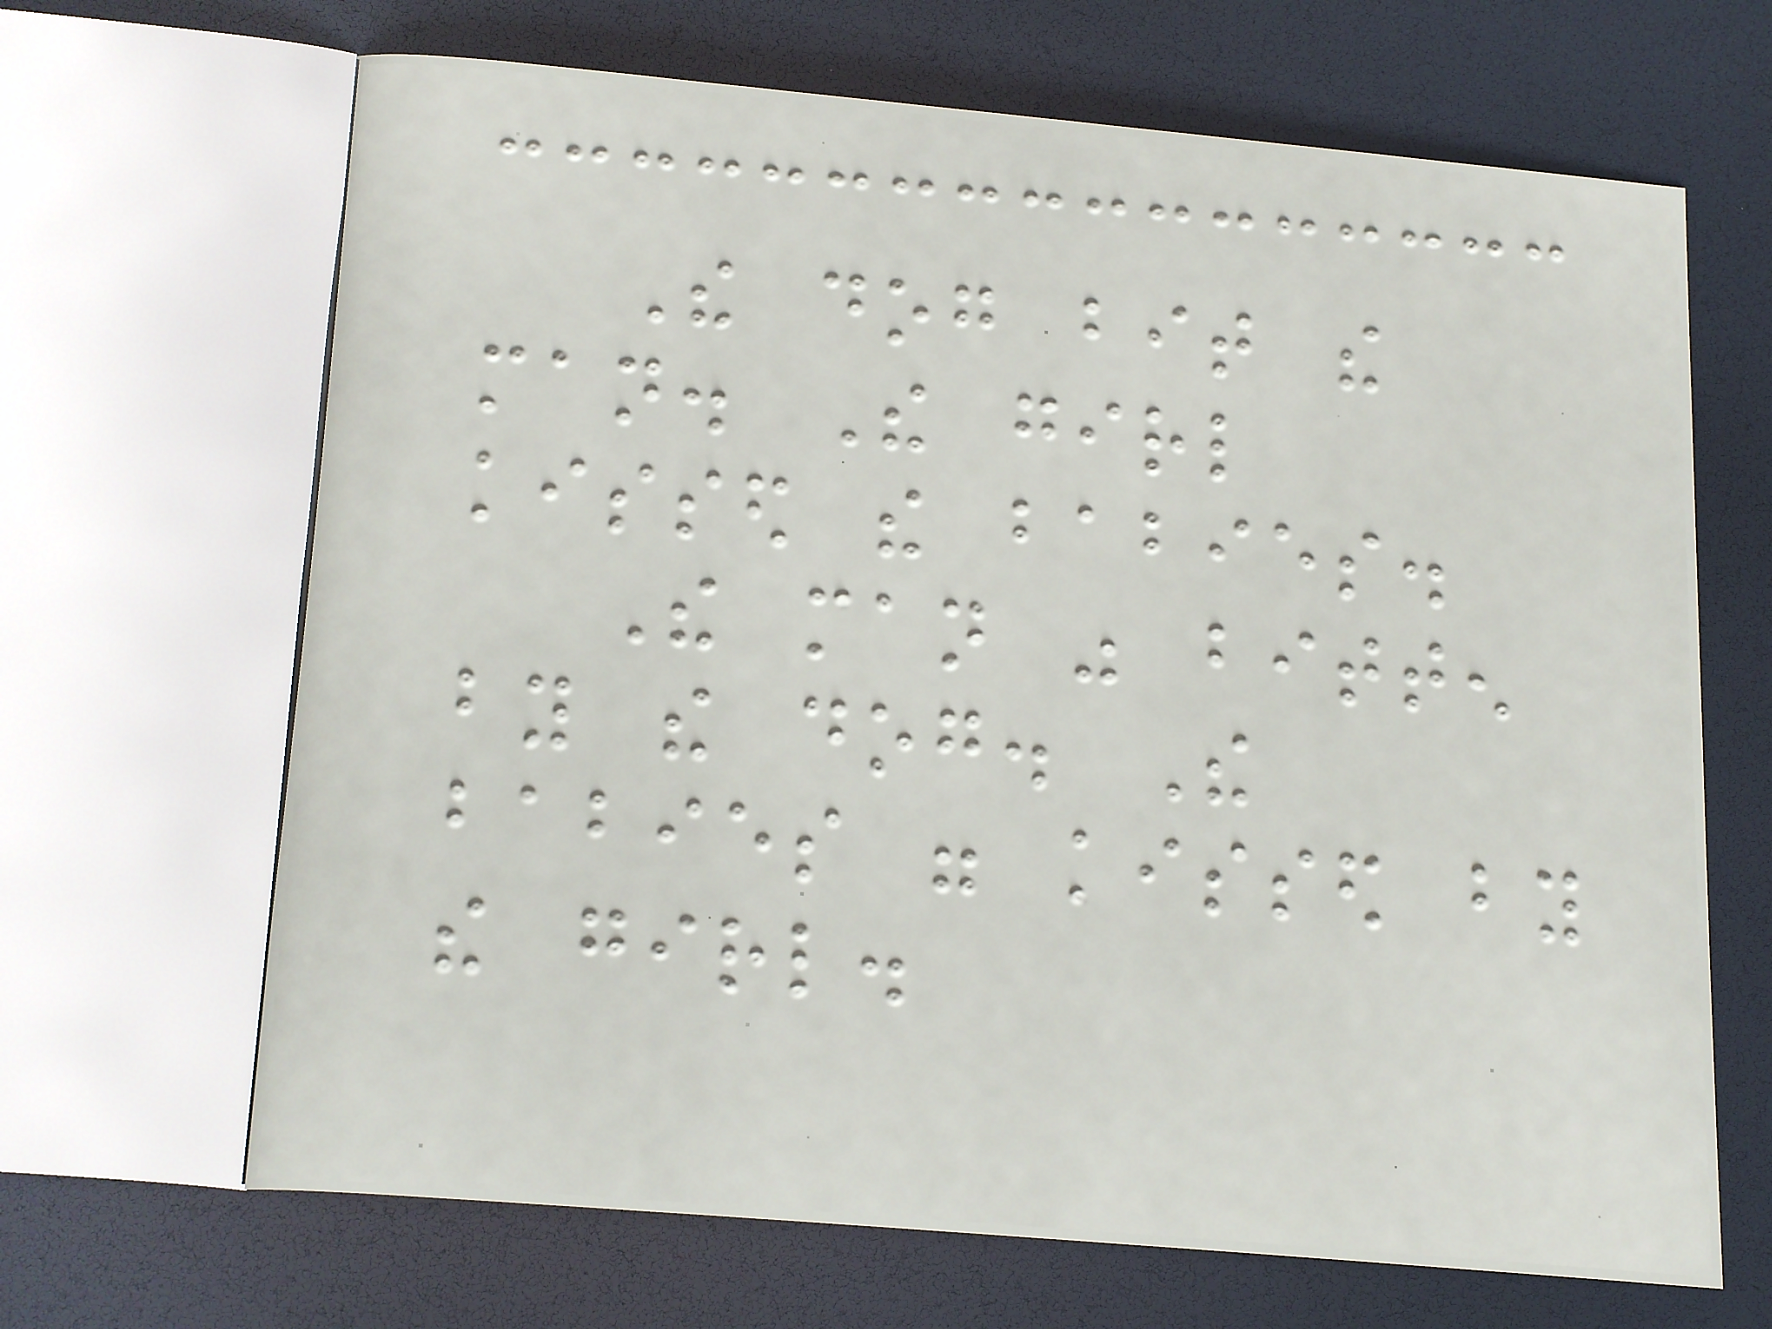The dog bit the
man. The girl
kissed the babies.
The man was bitten
by the dog. The
babies were kissed by
the girl.
